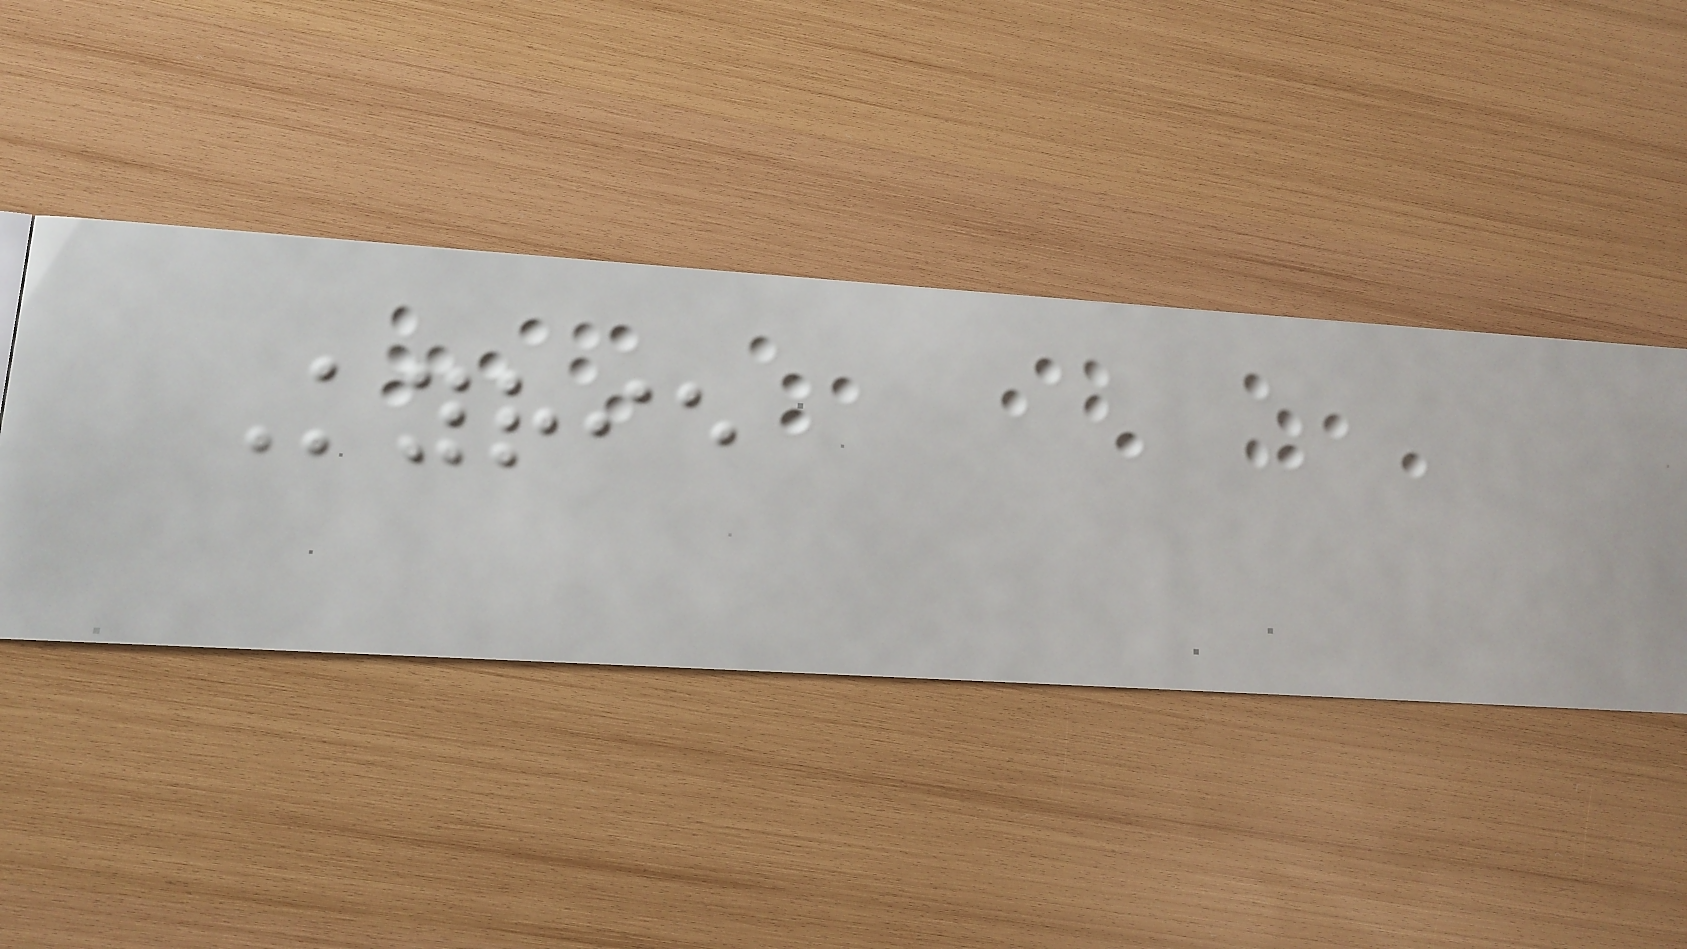Kyrie
